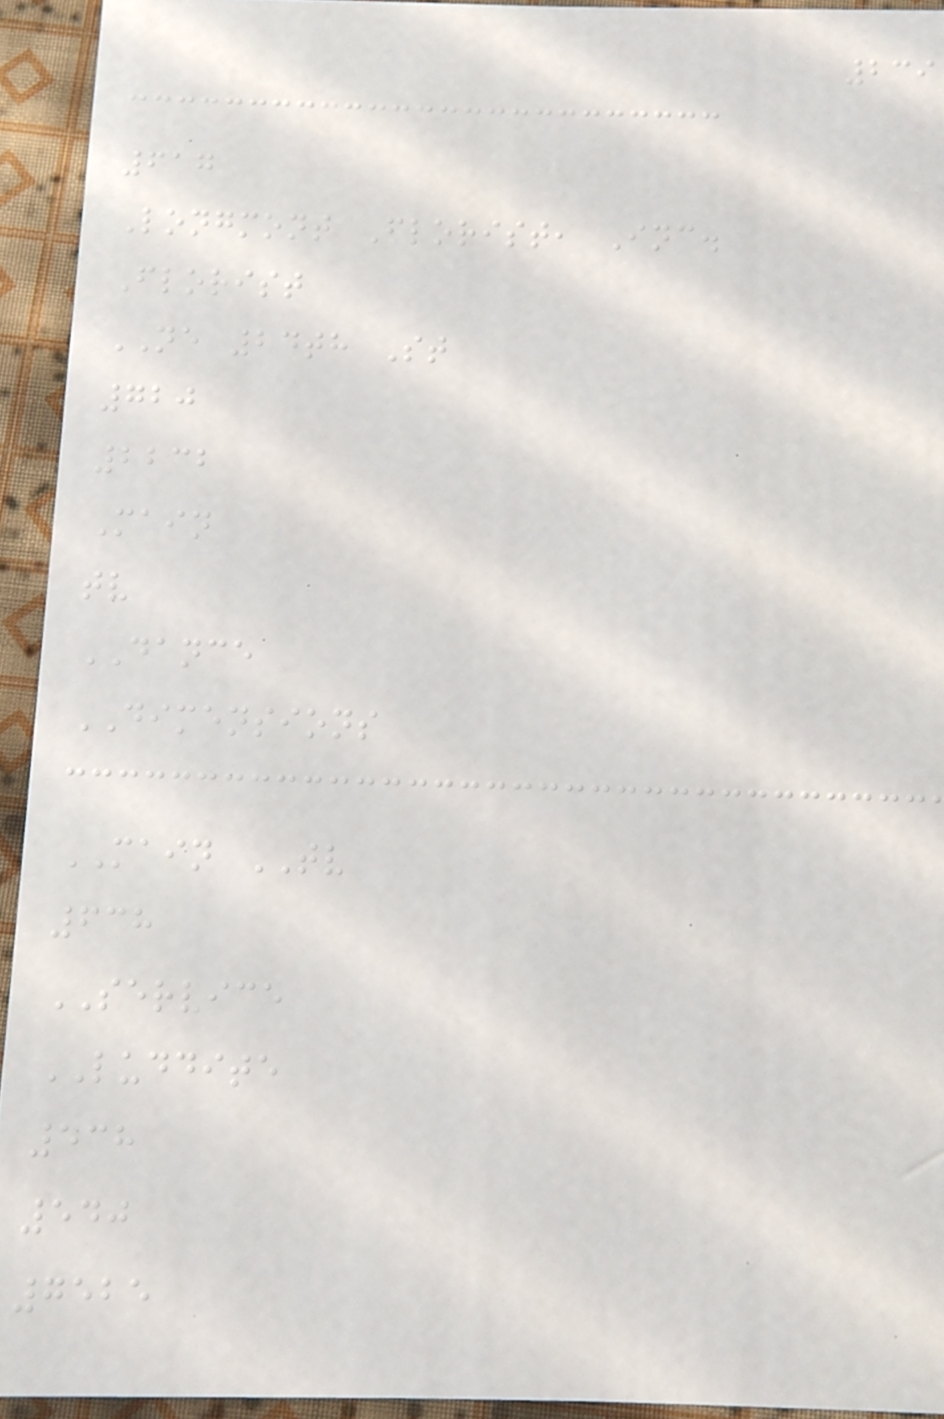239
617
Longmont Florist, Inc.
Florist
NE 24th St
720
2232
Main
tv
DANCE
DIMENSIONS
MAIN TV
638
SERVICE
LUDDITE
538
540
7525
